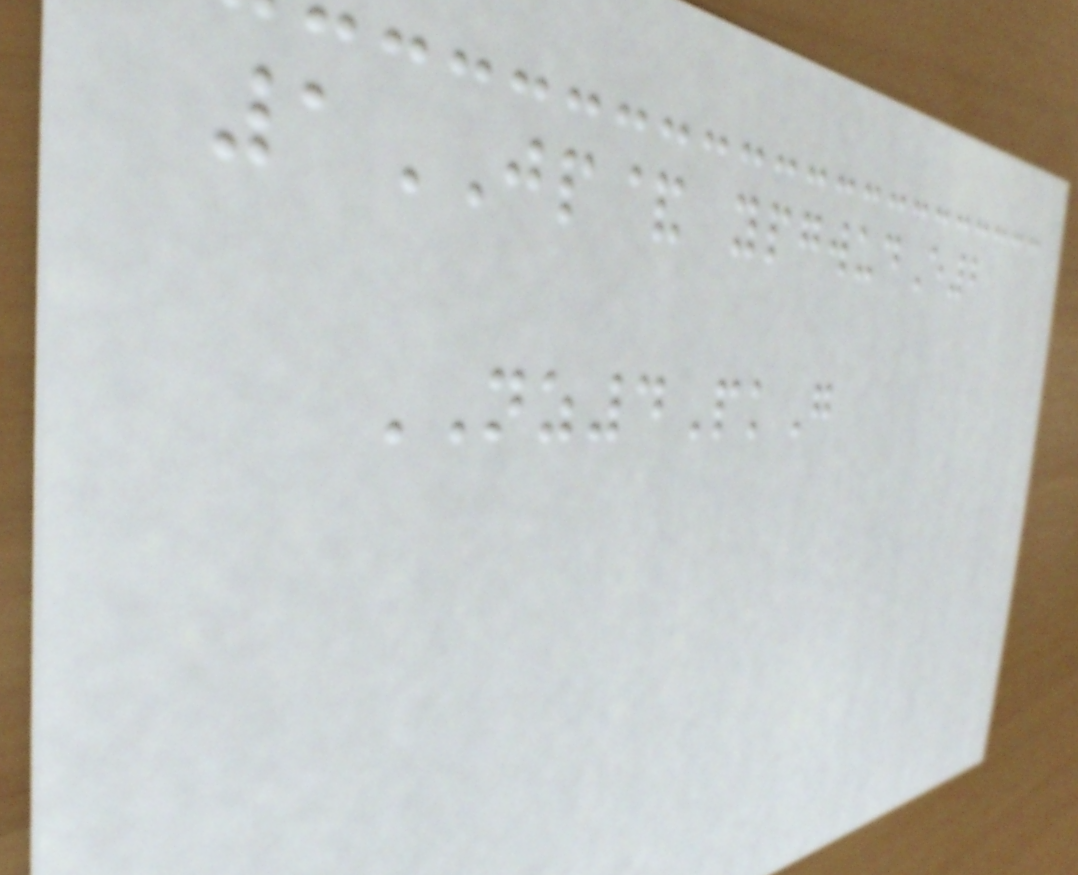1JP& ypgwudE2
NZ4PkG
